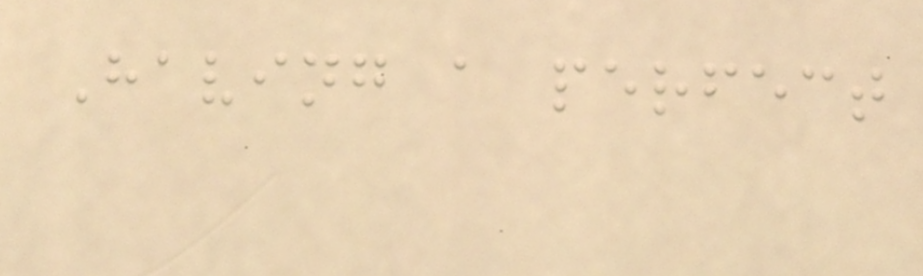Having a perfect
